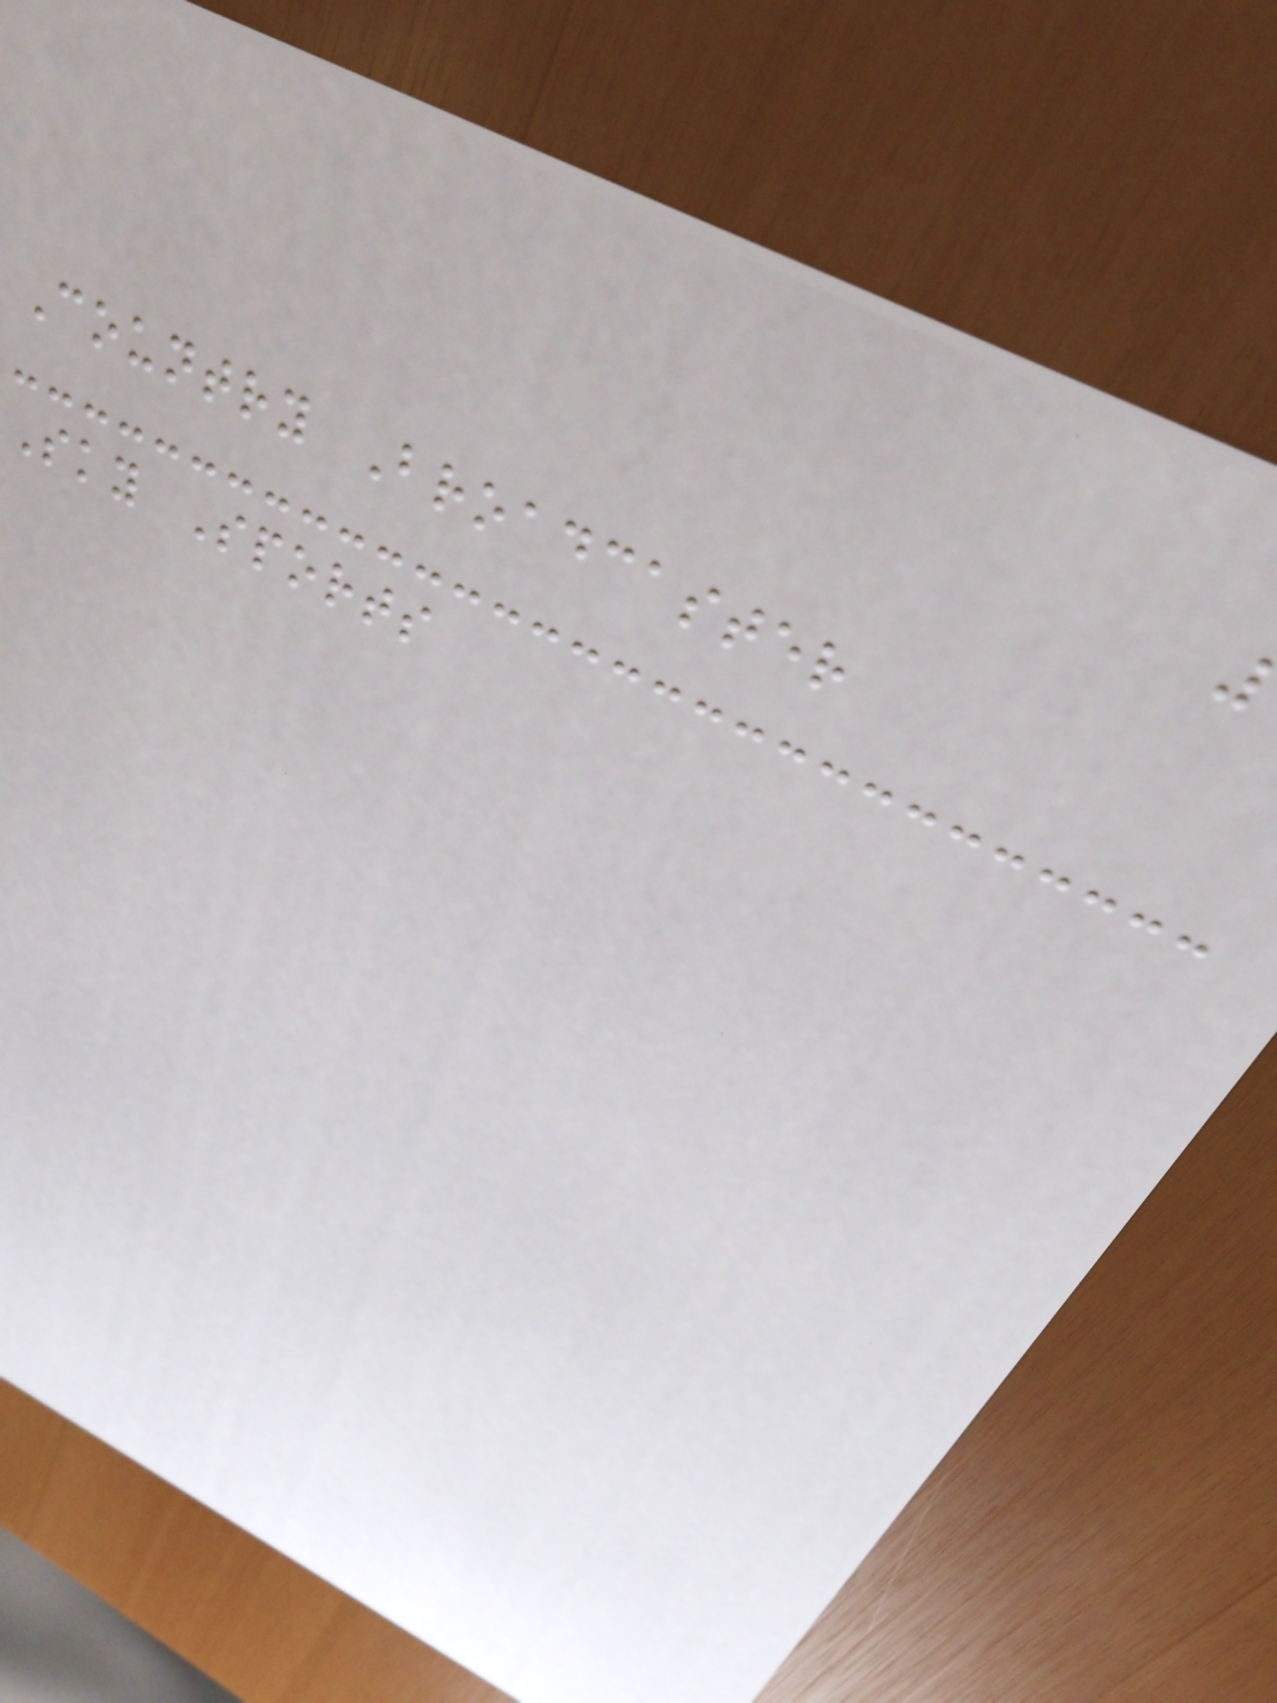Country Broadcaster
Sky Sports
